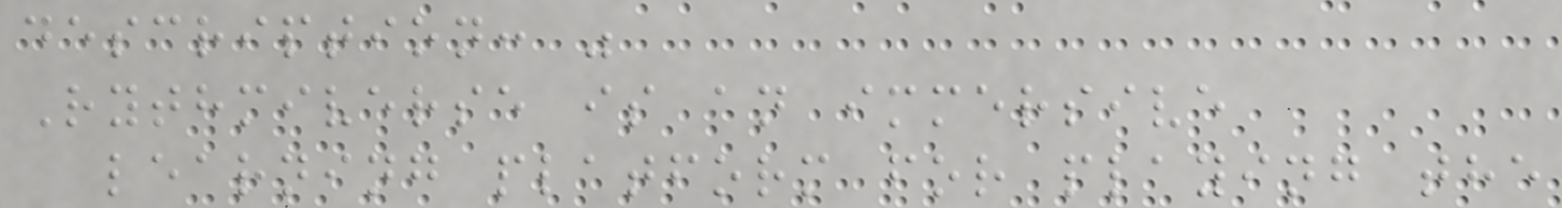description: "
Rythmiverse is an immersive
learning platform for playing the
